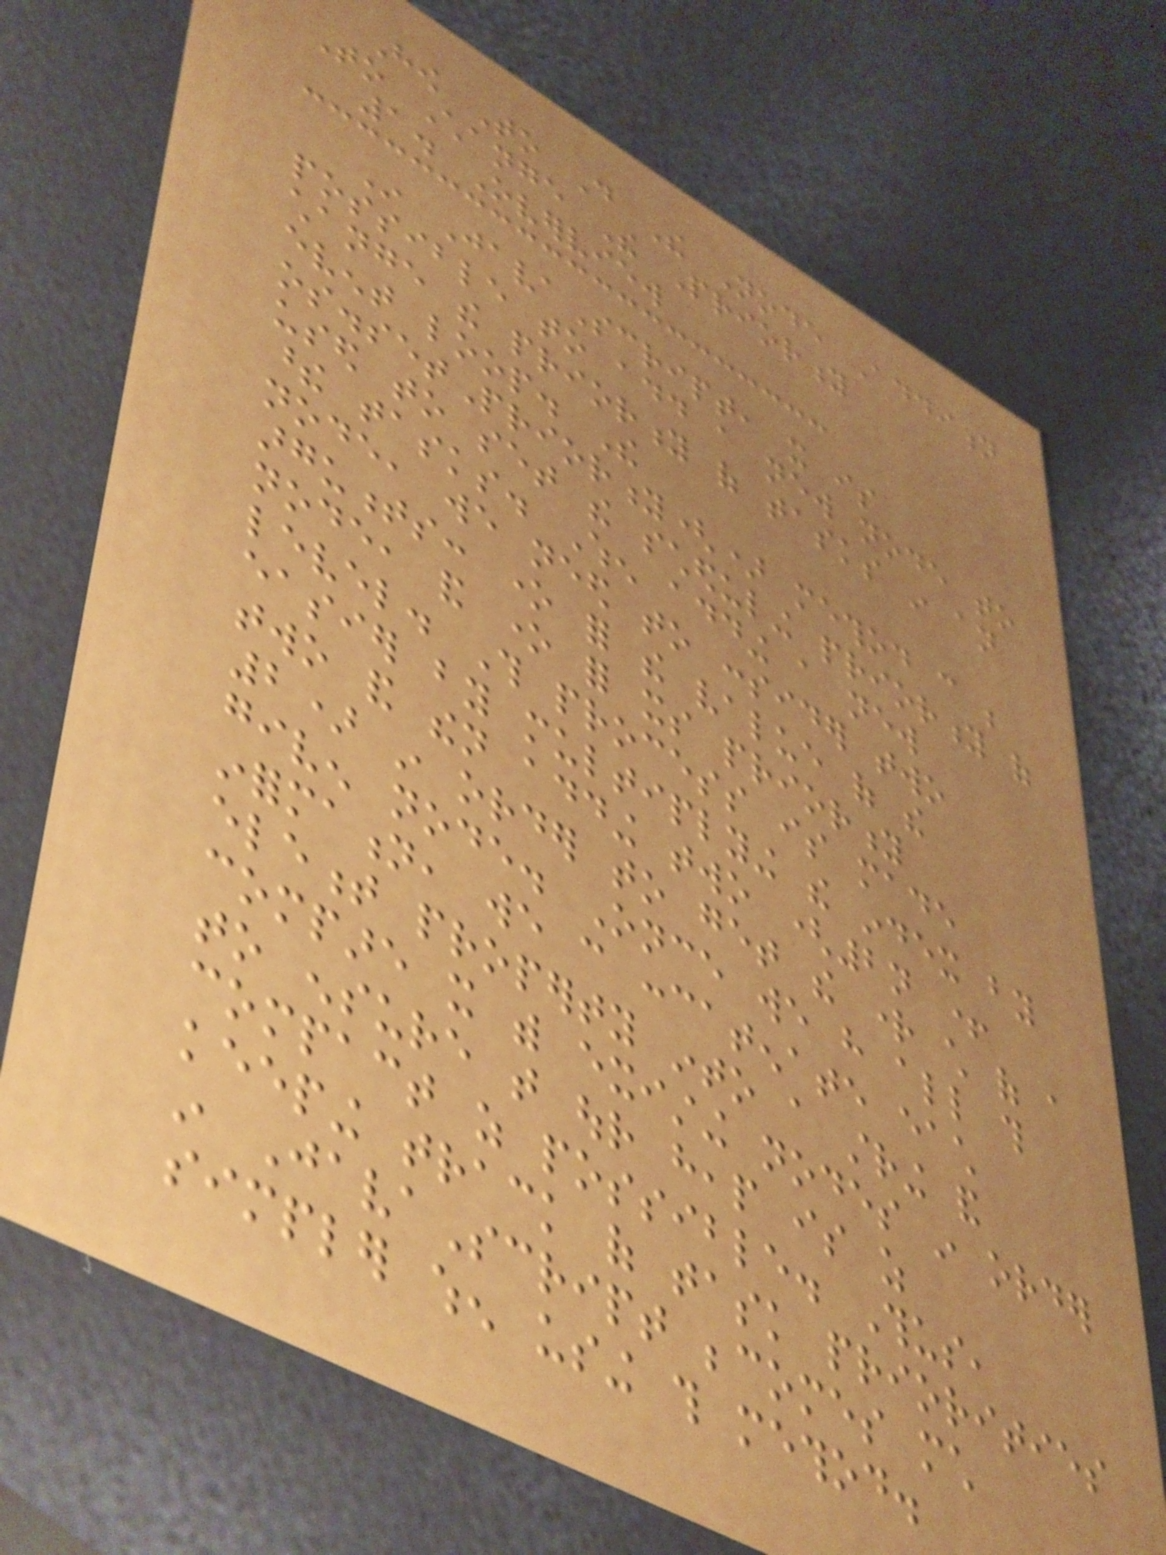How To Do The Node Addition
To Change The Priority
1. Overview
In JavaScript, it is
possible to add a new node to
change the priority of tasks in an
event loop. The
os.setPriority() method can be
used to set the scheduling priority of
these tasks. When adding a new
node, we need to consider two
arguments: one for the value of the
node, and one for its priority
level. This process is made
easier by multiplying the index by
two and then adding two (2n +
2) in order to get the right child of a
given node. Once we have all this
information, we can concatenate each
element property into a string and
compare it with existing nodes in order
to ensure that our heap is as
compact as possible. Thus,
keeping track of task priorities
in JavaScript becomes much
simpler when using this method.
